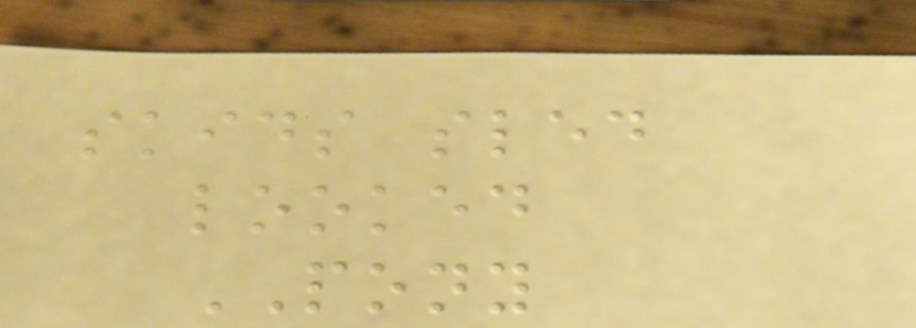skids sled
looked
PONY
